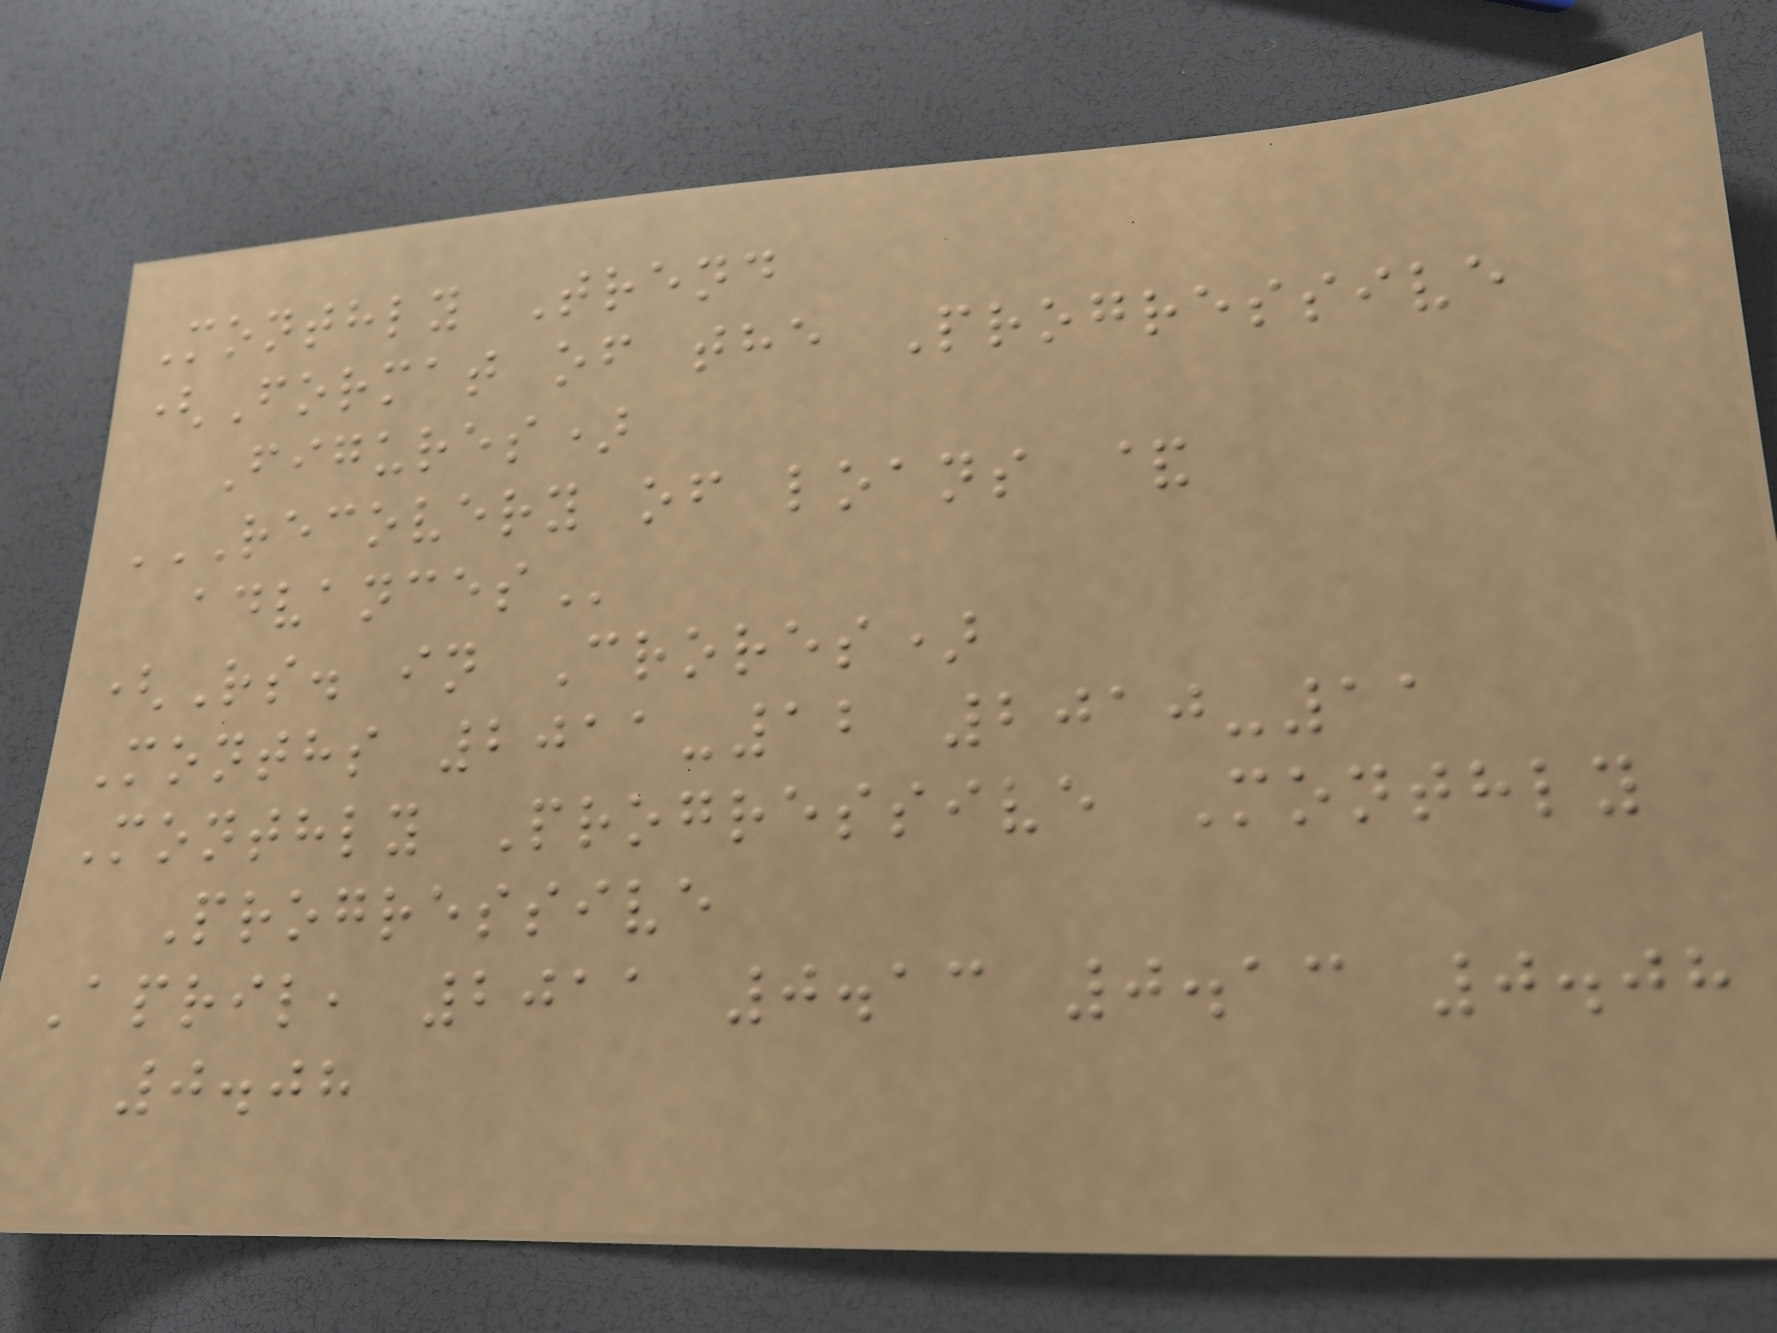Monthly Trend
(Format of the Progressive
Figures)
RECOVERY OF LOANS &
ADVANCES
(Rs. in Crores)
Months 2011-12 2010-11
Monthly Progressive Monthly
Progressive
April, 2011 0.13 0.13 0.08
0.08
